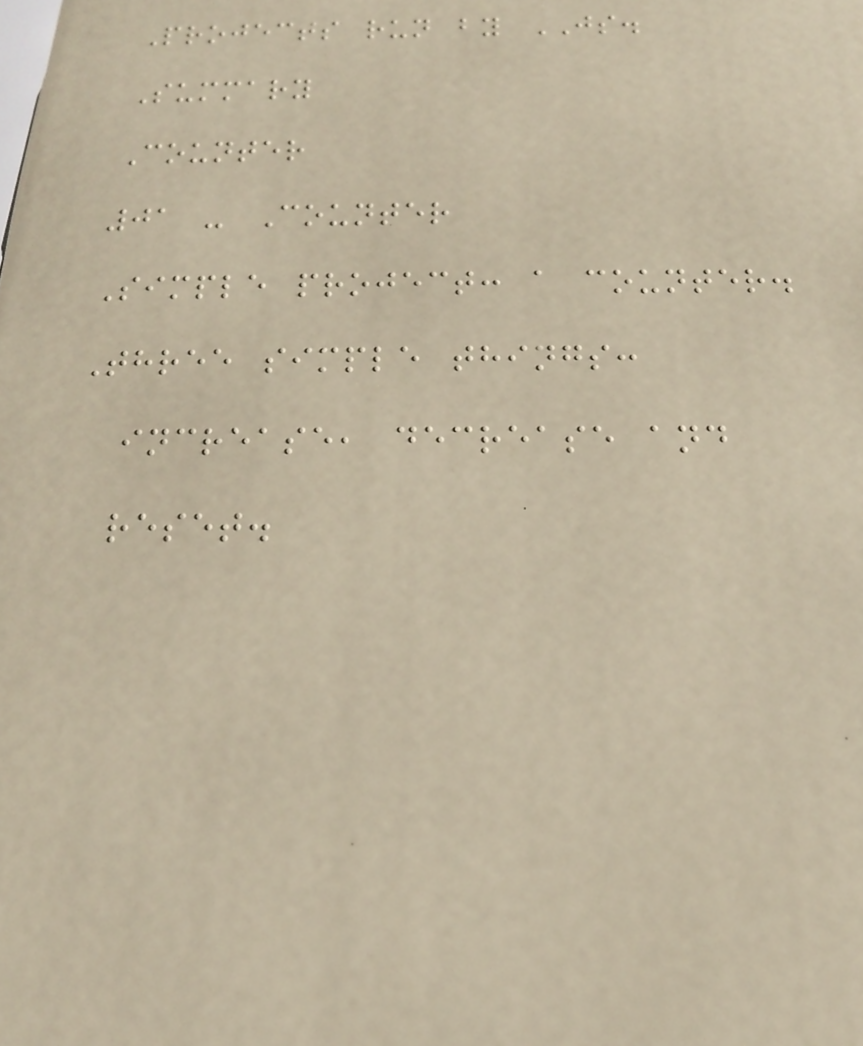Projects run by JS.
Summary
Counter
01 - Counter
Simple project: a counter.
Three simple things:
increase, decrease and
reset.
